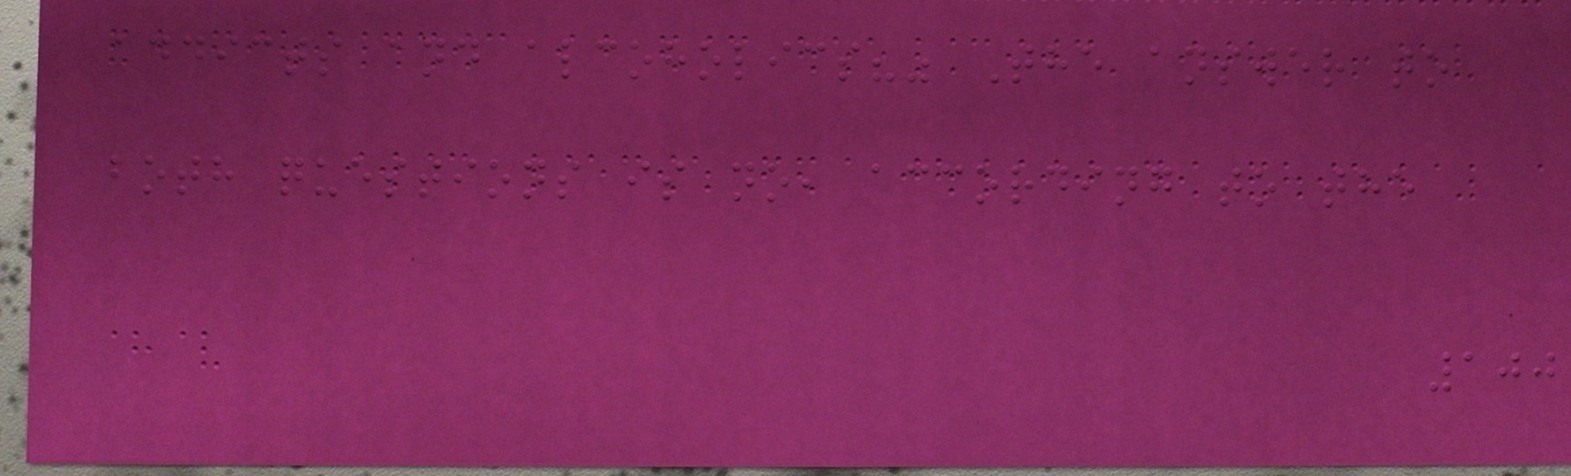addicts and alcoholics?" The answer to
both questions is no, according to the
100
